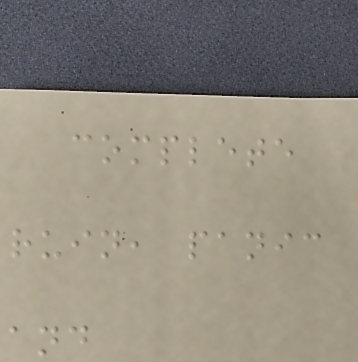complete
ruin, panic
and
